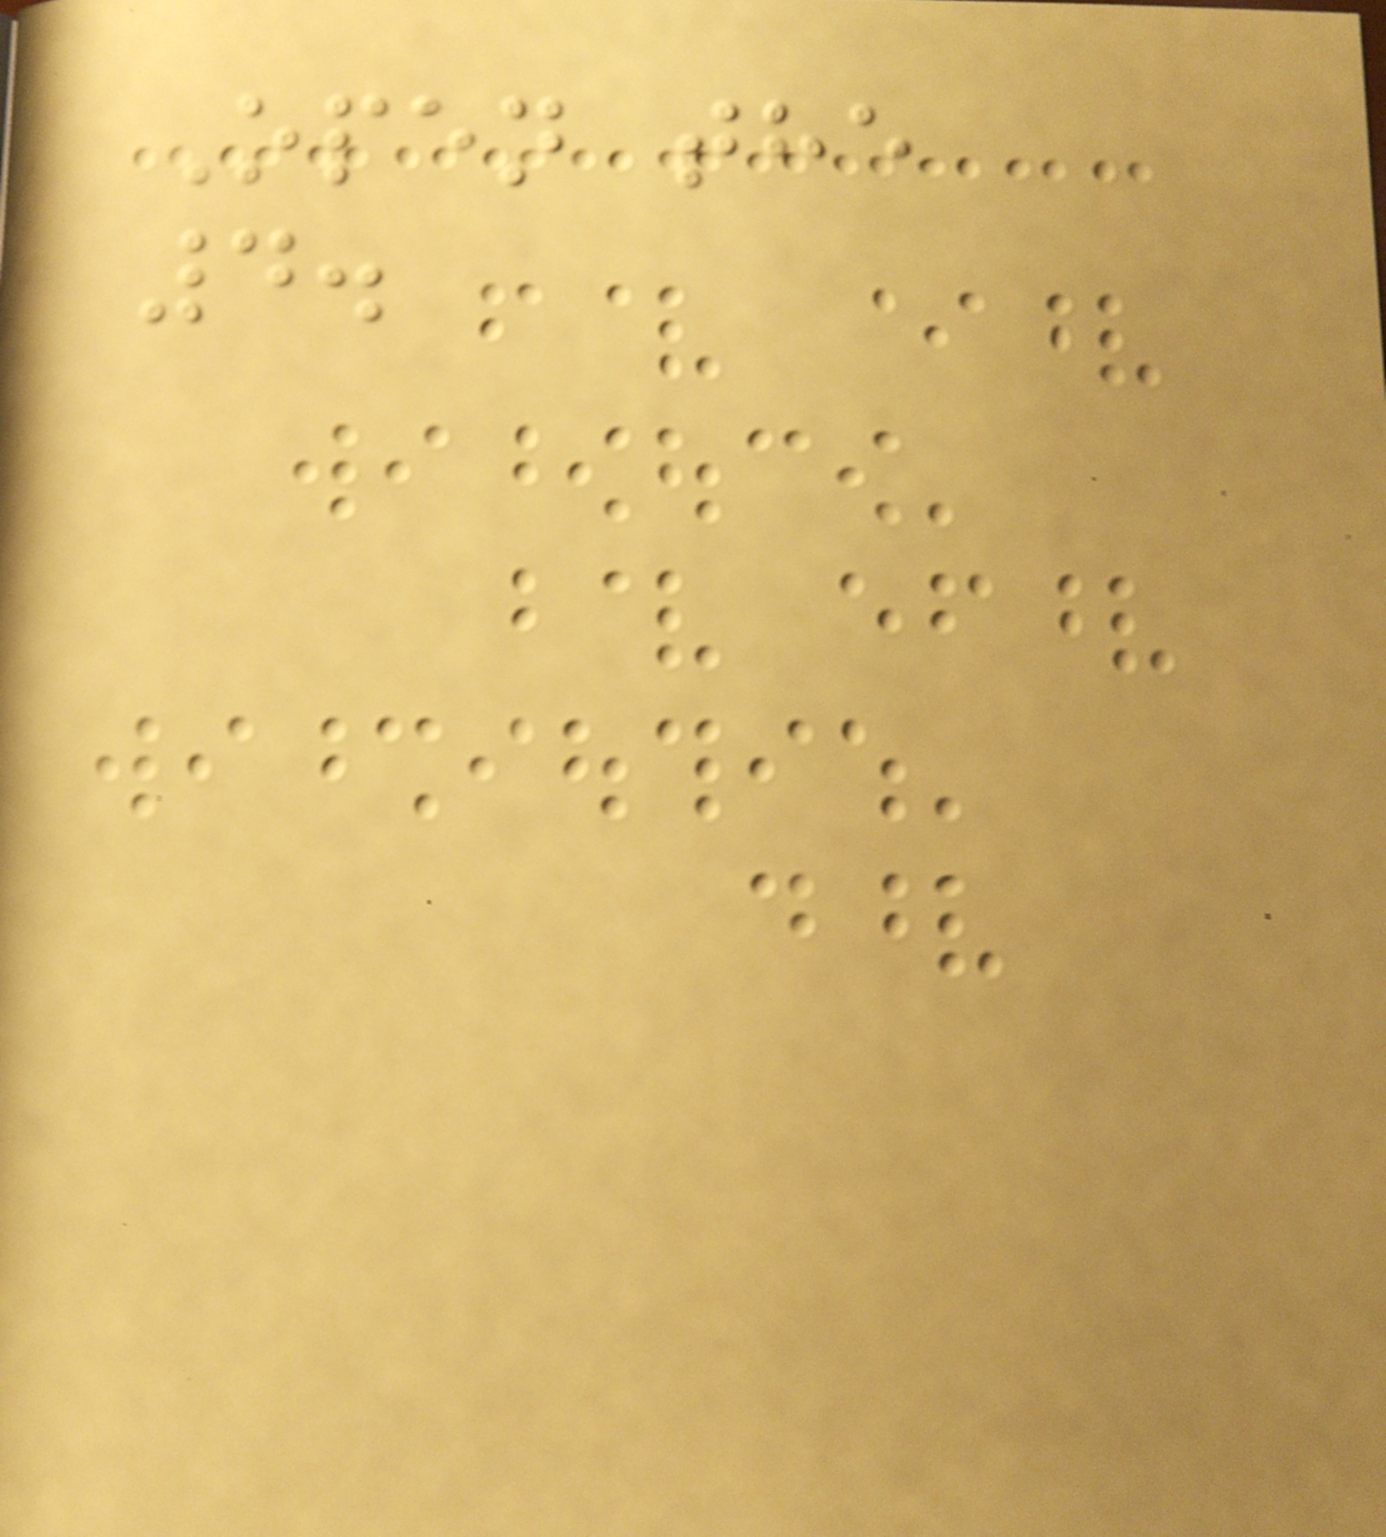Open the
4.
